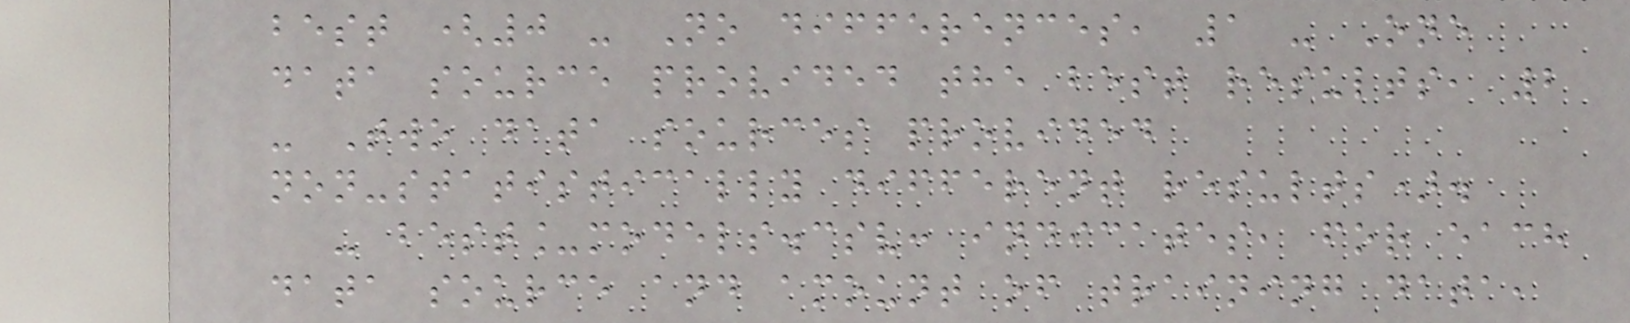best (0 - No differences, 1 - One
data source provided the best results, 2
- Two data sources provided
non-statistically different results).
- best_models.csv: indicates, for each
data source and amount of training data,
